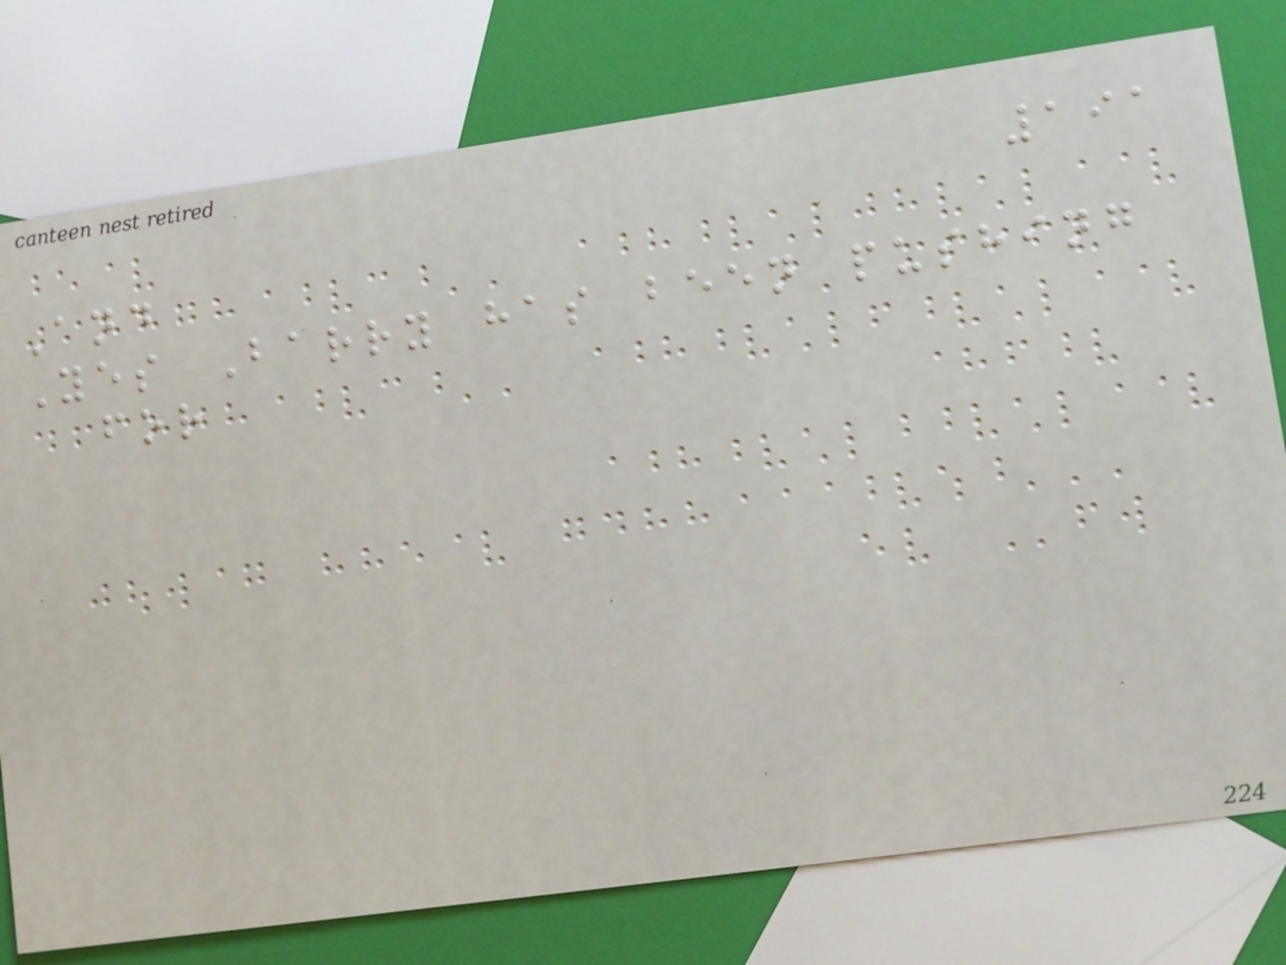191
And
Yes Barry has been pushing
for
